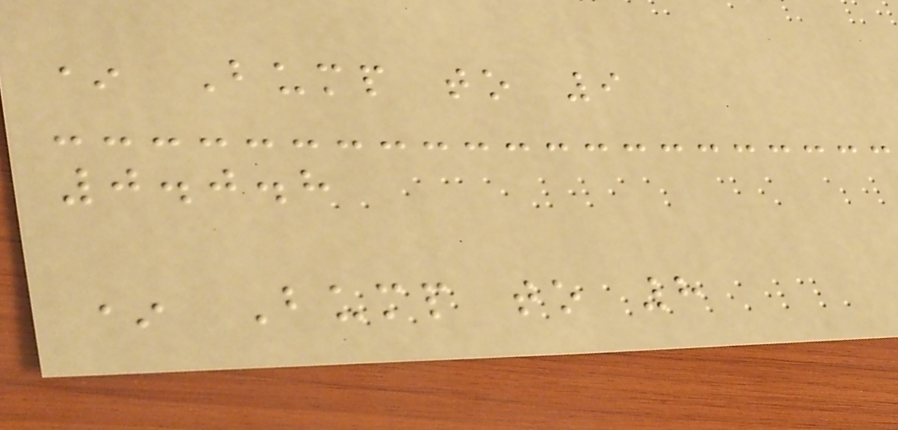* Bump to 9
0.0.8
* Bump to 8
